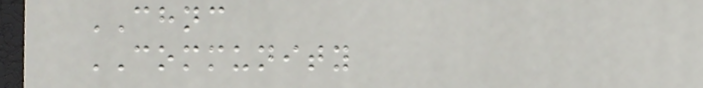CHNC
COMMUNITY
